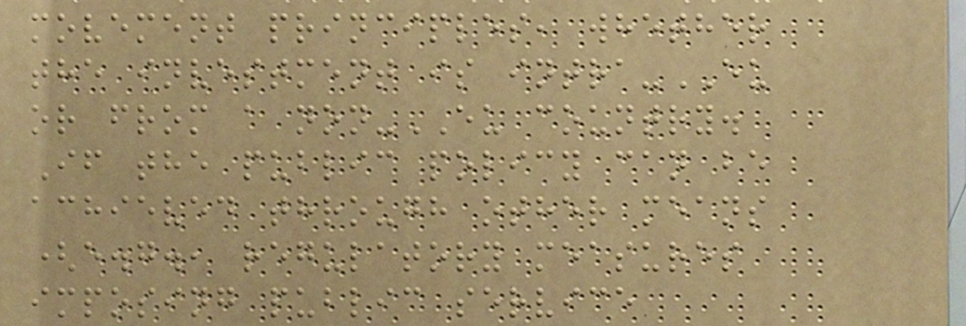movement principles, whether
the investment is intra-EU
or from a non-EU country.
If the public policy can be
achieved through other means
(e.g., regulatory measures
imposing public service
